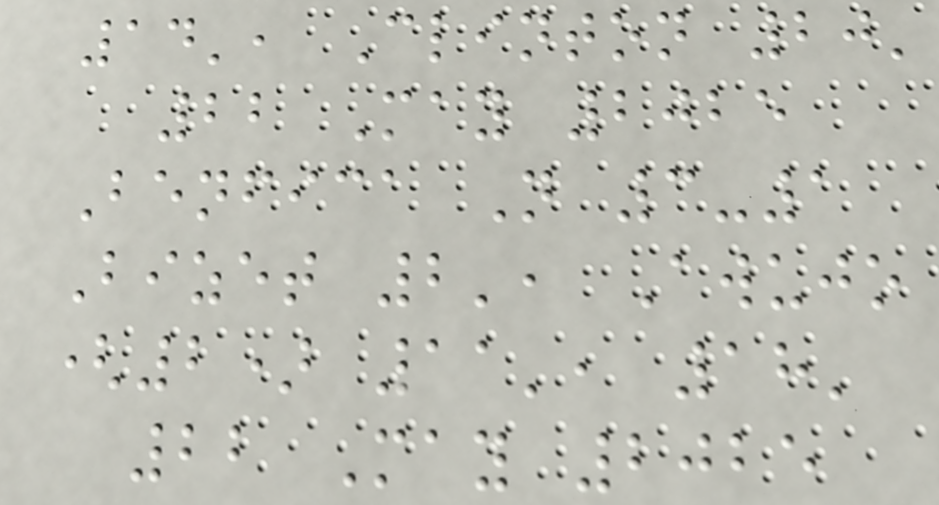14', Clinton 20'
22 May 2025
Benfica N 3-1
Bizet 2', Awujo
(2) 11', 18'
22 May 2025
